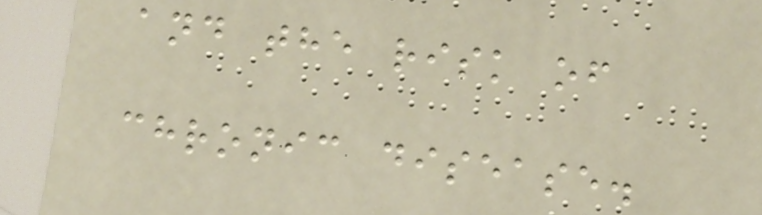and the risk of
chronic disease.
